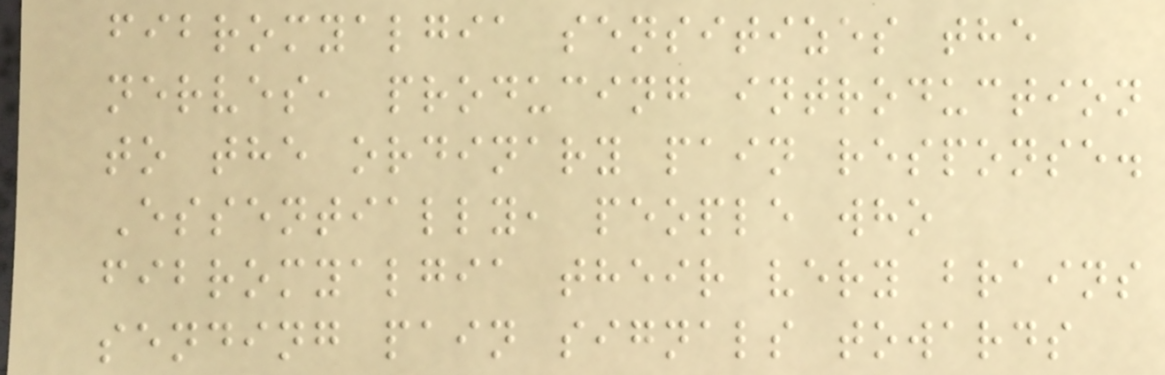fibromyalgia sensitizes the
nerves, producing introduction
to the ordinary pain response.
Essentially, people who
fibromyalgia their very brains
sending pain signals towards
